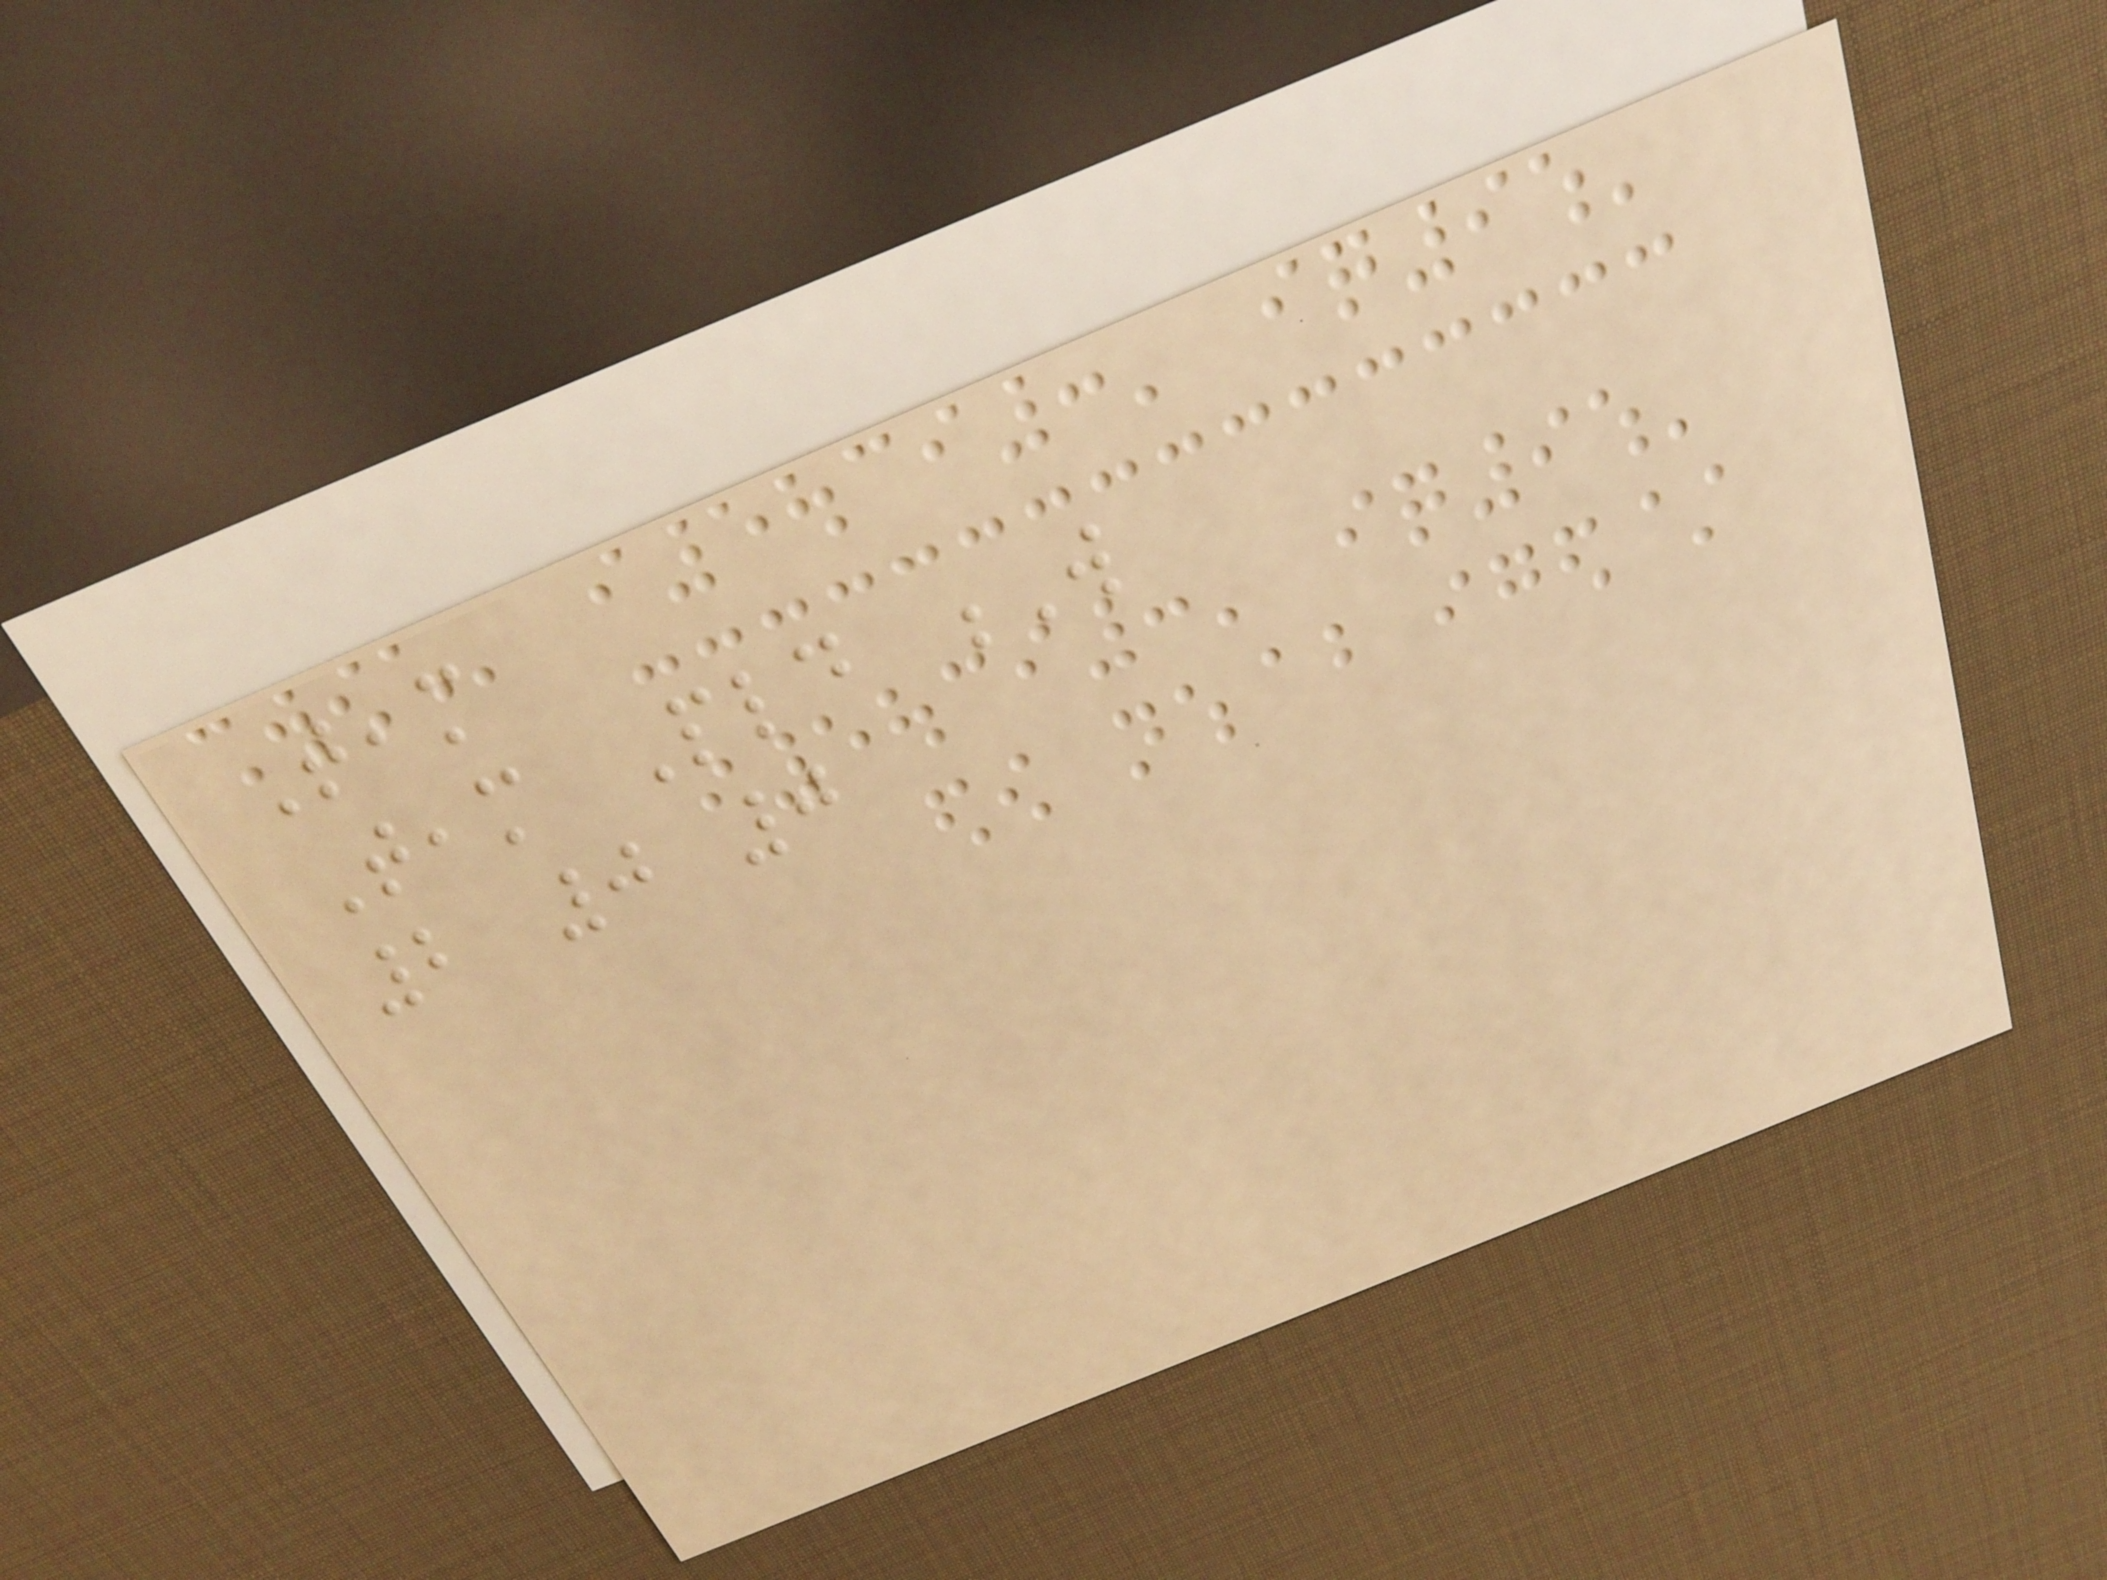Team
Team Pld W
2 0 0
